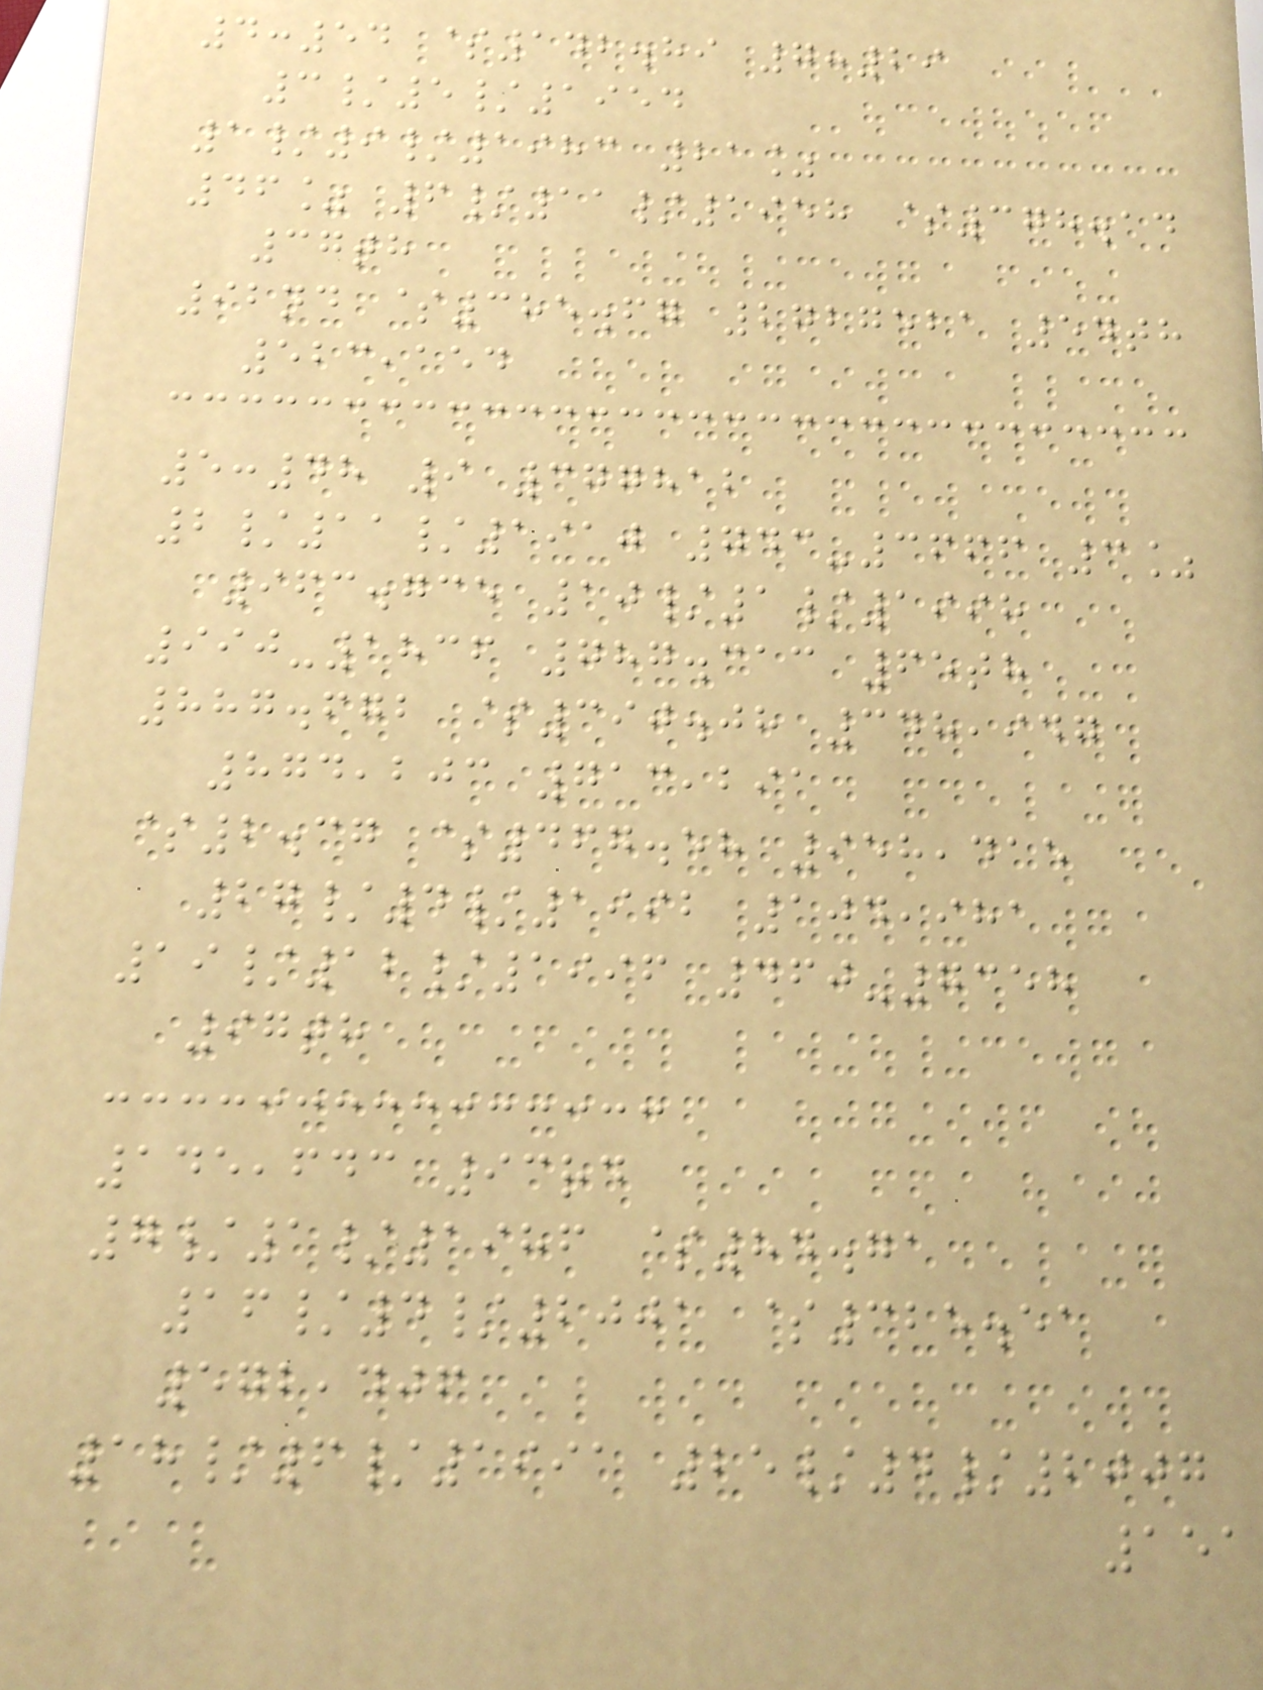4:54 $142.89 7:29
3/5/1954
1/9/1983 21%
46% 6/11/1958 $378.14
37th
92nd $385.67 2727521 54th
523,154
5:48 9 377812
2/11/1910 743-3666 3%
963.735 10/1/1998
990-1836 787.313 65th
887.672 $390.08 348,947
874,203 713,291
$2.37 $467.58 958,415
27/4/1992 104,981
19/12/1996 460-7358
97th
145,643 93rd
7/1/1986 $84.71
16/4/2001 $325.51
572,406
18/6/1991 25/4/2007
151
